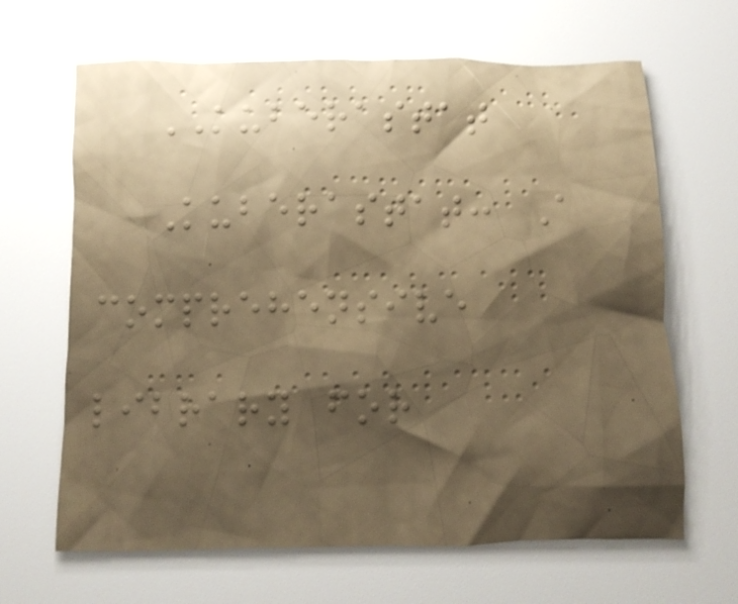KUBERASTAT
Kuberastat: A
comprehensive
library for
